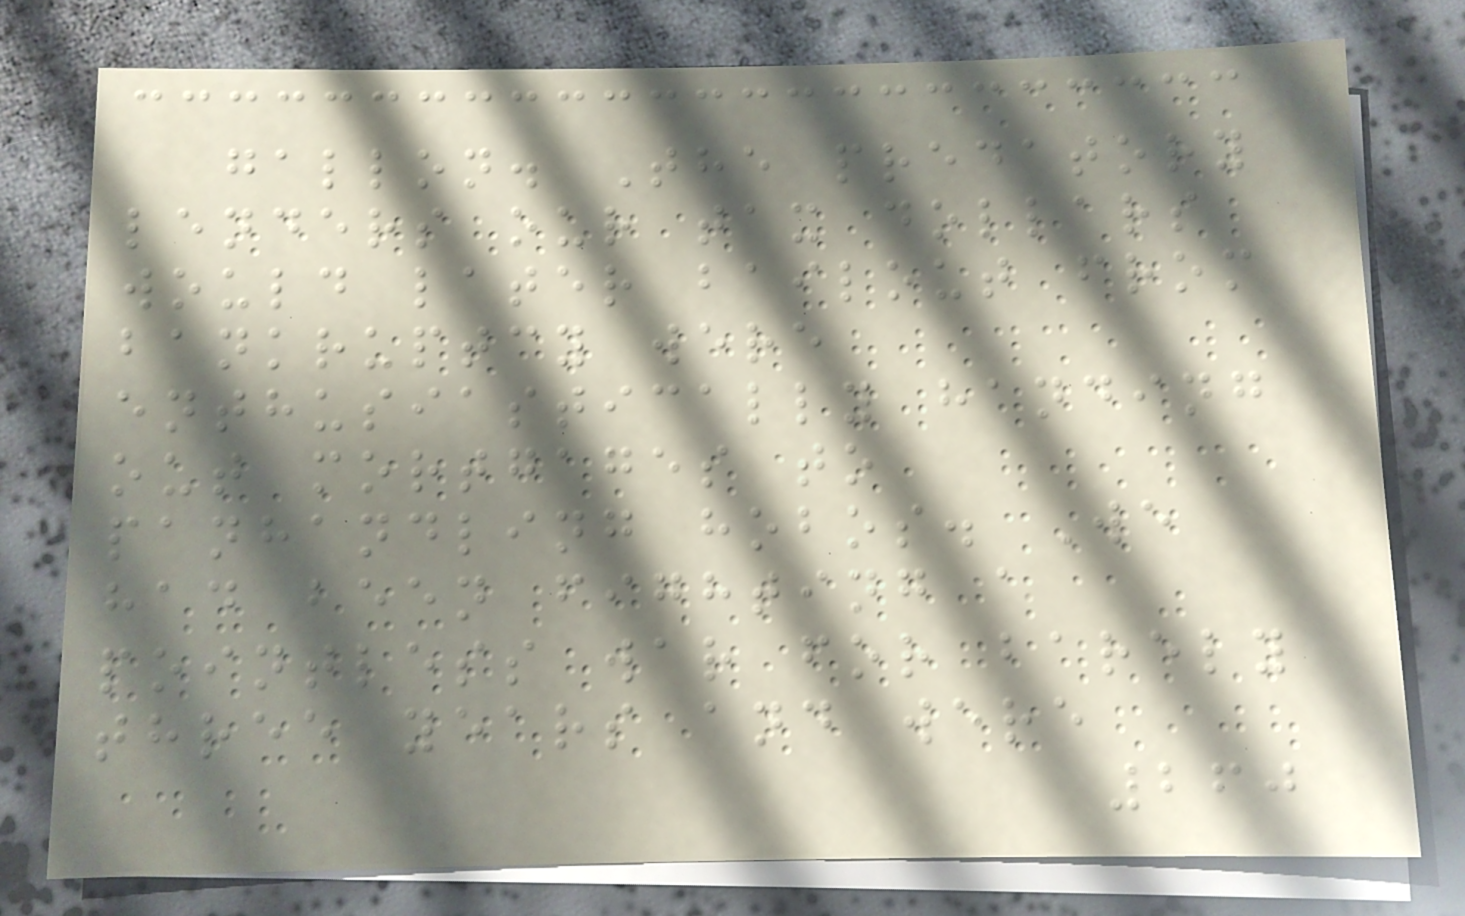gallon. The predatory
lenders our tax dollars
would later bailout from
bankruptcy were
enthusiastically handing
out mortgages to
panhandling hobos. We
had been fighting a
pointless war for barely
three years and were
260
